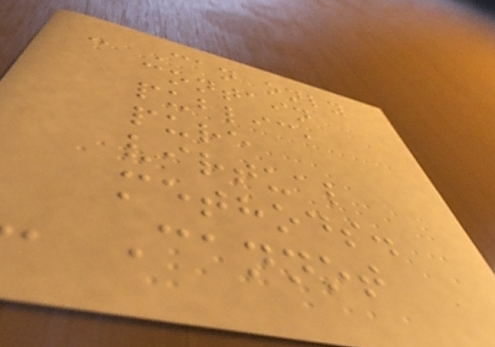- Can only
contain
public,
pure
virtual
methods.
- Cannot
